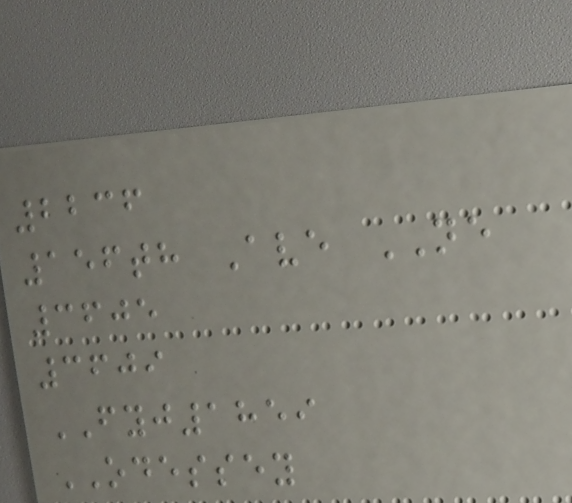2236
156th Ave NE
3605
3609
FYJ1859
ODESSEY
